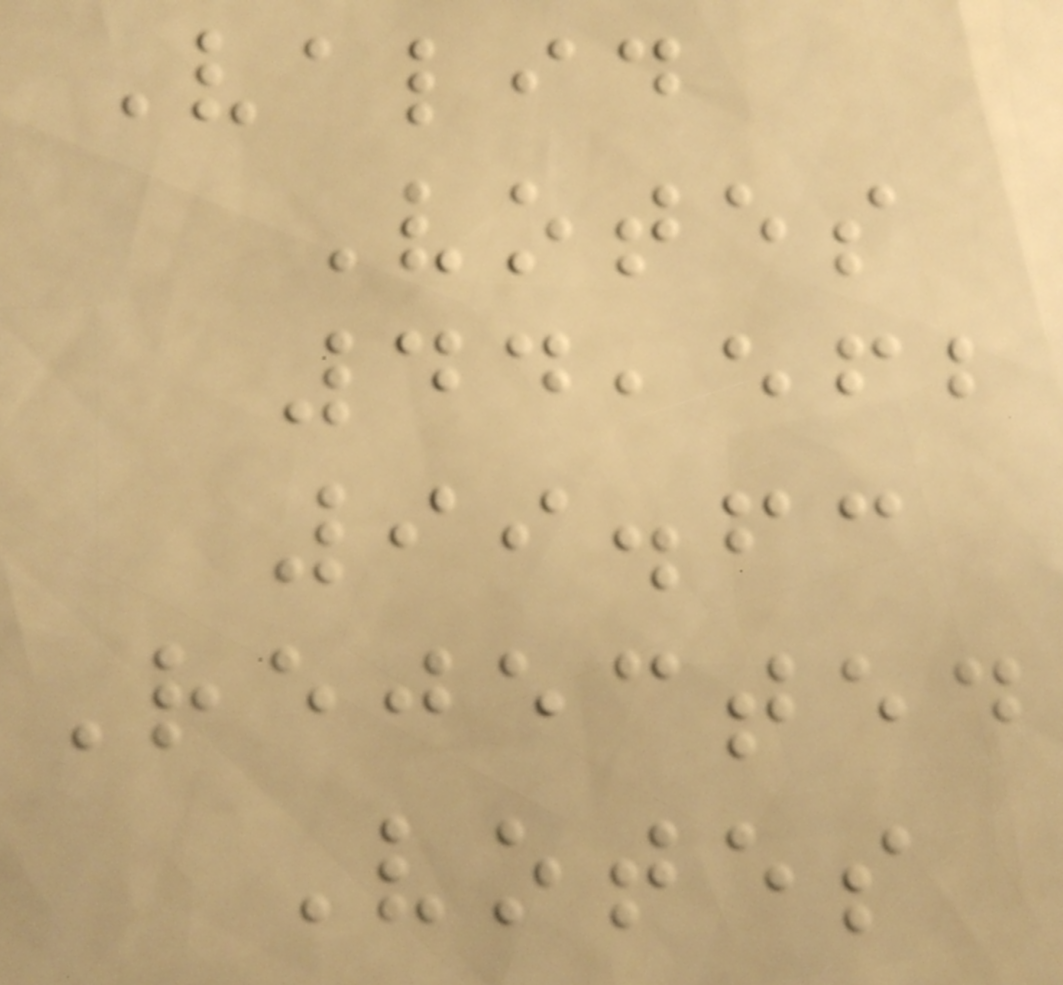Valid
Votes
44,562
99.63
Rejected
Votes
